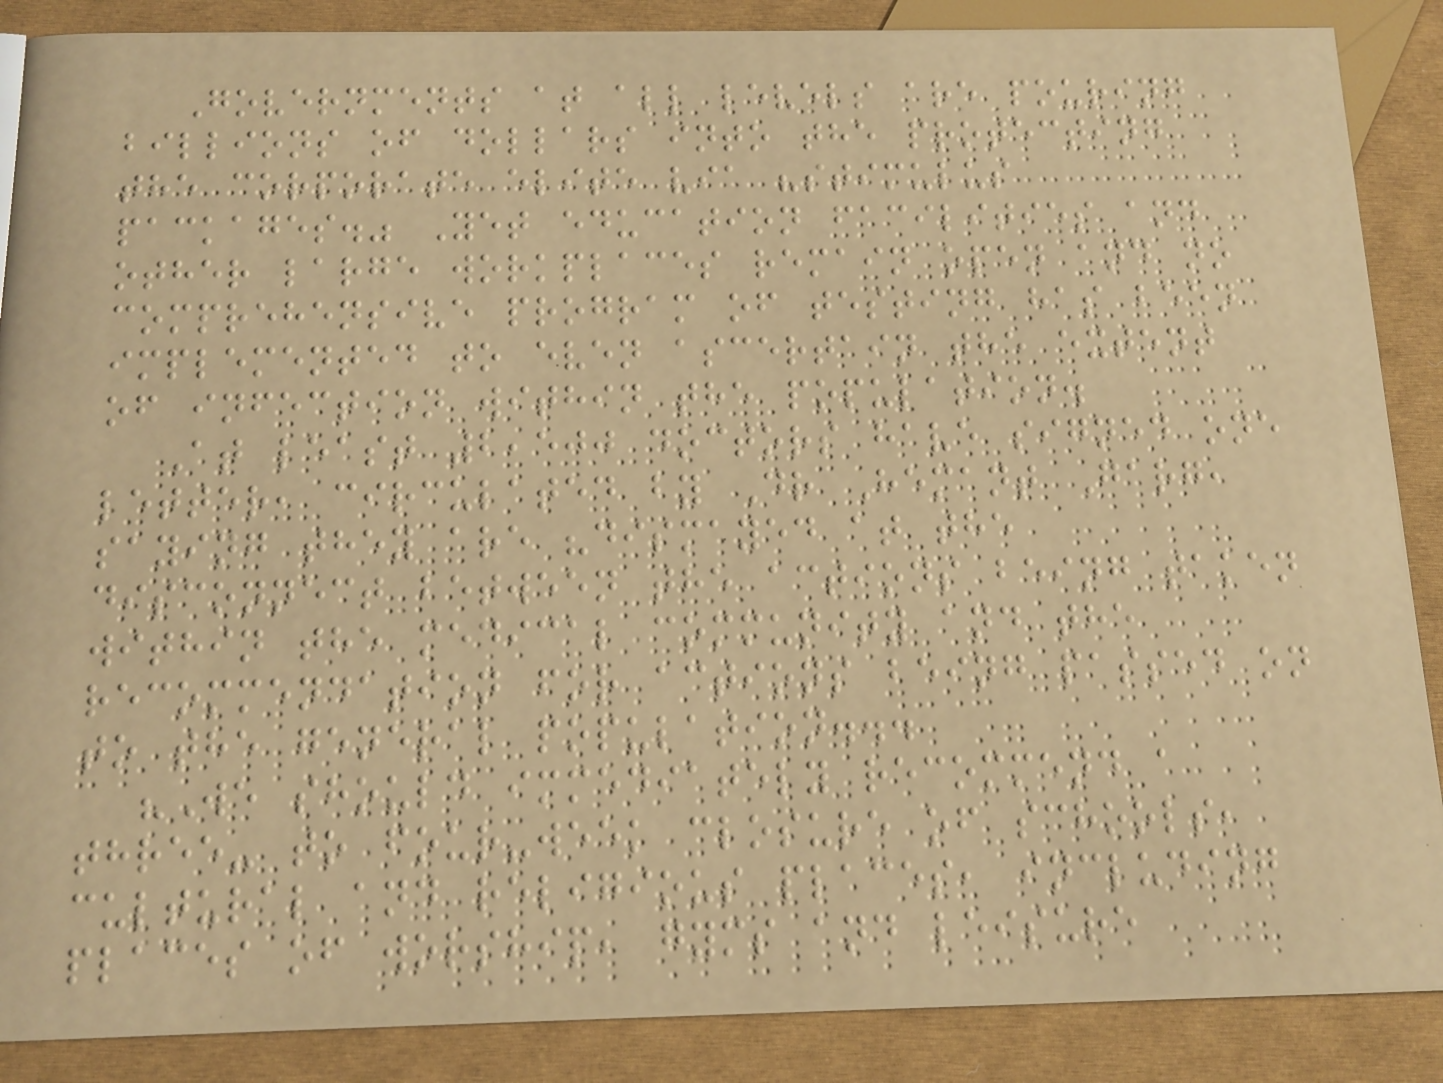Governments at all levels are pouring
billions of dollars into the protecting
the corporate elite via "stimulus
packages." Yet education facilities and
other large workplaces remain open and no
comprehensive program of testing has been
implemented to even ascertain the extent
of infection within the population.
At least 2,500 doctors have signed one
letter, circulated by Dr Hemant Garg,
saying they are "dismayed at the
disconnect between the actions being taken
within the medical community and the
recommendation for actions being passed on
to the general population...
"We should immediately recommend a
three- to four-week closure of schools,
cultural and religious places, including
places of worship, gyms and leisure
